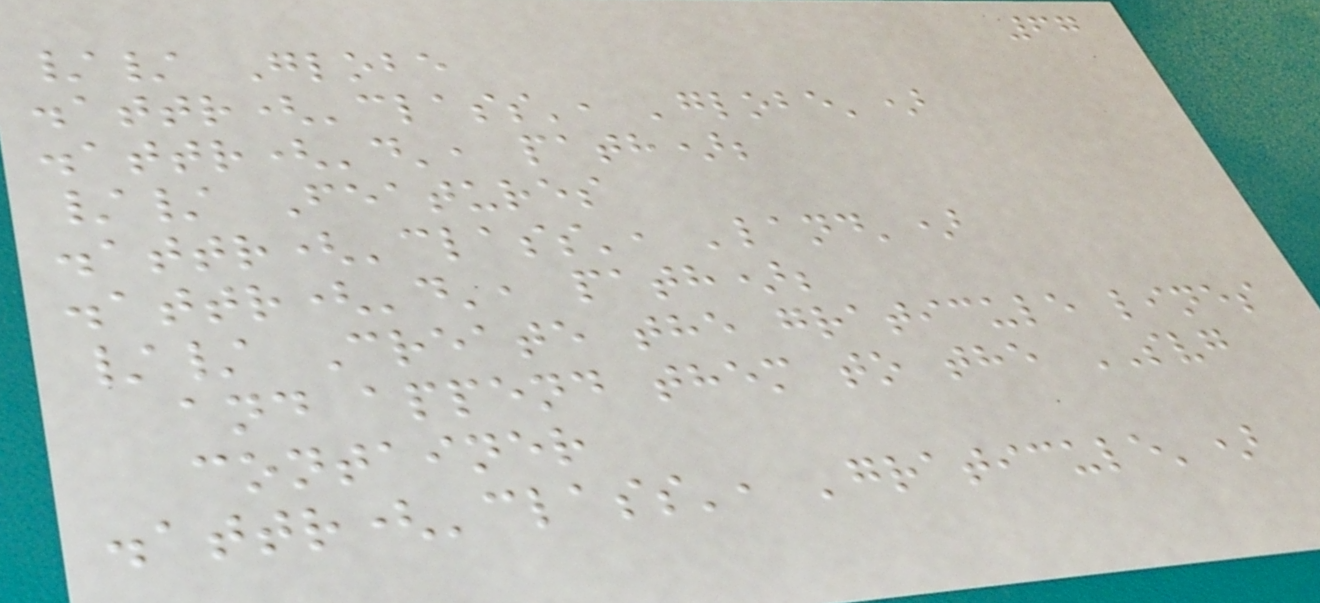67
// Globe
.attr('class', 'globe')
.attr('d', path);
// Features
.attr('class', 'land')
.attr('d', path);
// Create the graticule lines
and append them to the SVG
container
.attr('class', 'graticule')
